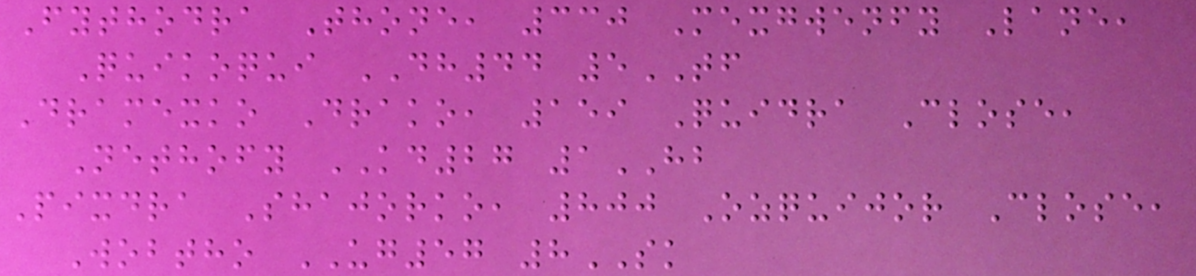Fythodra Thone, 330 Mexgwenfy Lane,
Quikoqui DH44 5TF
Dramexko Drako, 159 Quidra Close,
Nethofy KD27 1HB
Pixdra Shajorko, 800 Ozquijor Close,
Wobtho UG57 8SK
